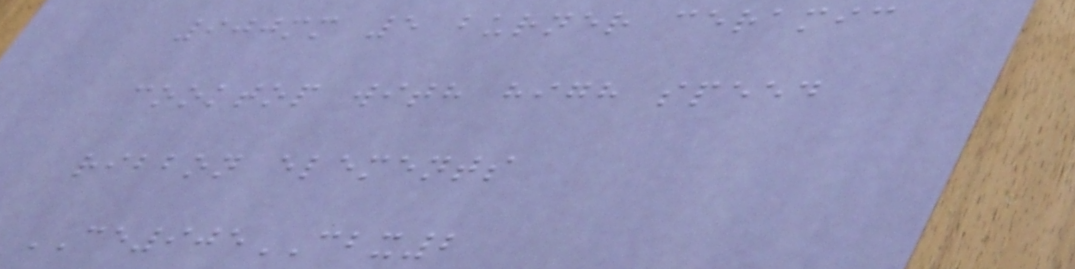900mm 5 burner ceramic
cooktop with high speed
ribbon elements
CE905CBX2
